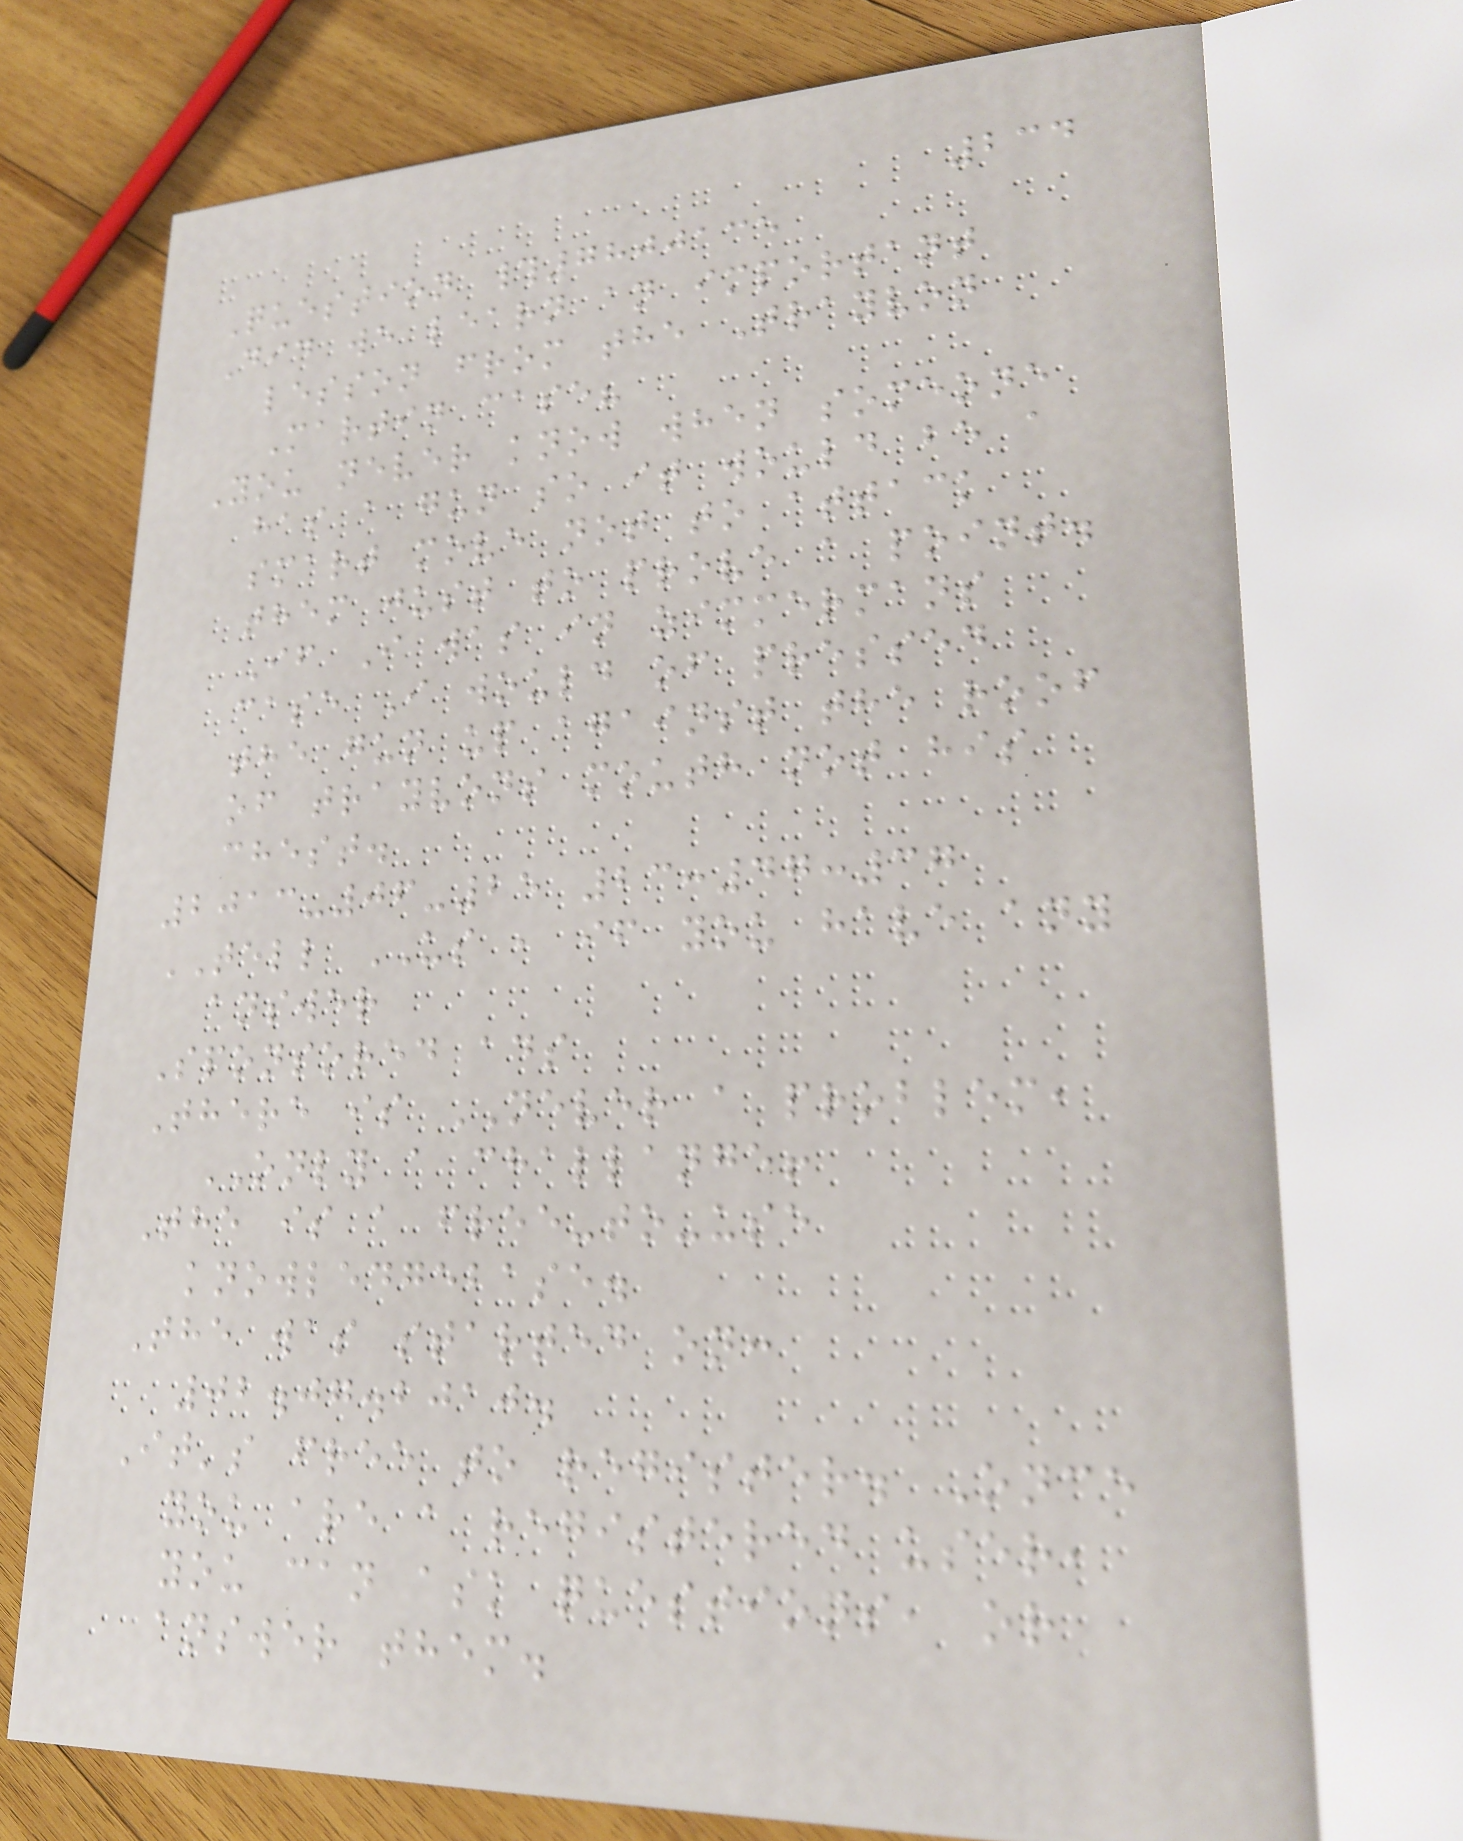234
Question #7800135
Did we learn an important
lesson from the Trayvon
Martin case?
You never know when someone
has a gun so it would be a
smart move not to attack
them just to prove a point.
If I was in zimmermans
case I would of pressed
the gun up against the roof
of trayvons mouth not his
chest.
2013-06-25 23:47:37
TELL US , if you have any
answer
Sponsored ads
There is NEVER a problem,
ONLY a challange!
The is a free-to-use
knowledgebase.
The was started on:
02.07.2010.
It's free to register. Once
you are a registered user,
you can ask questions, or
answer them.
